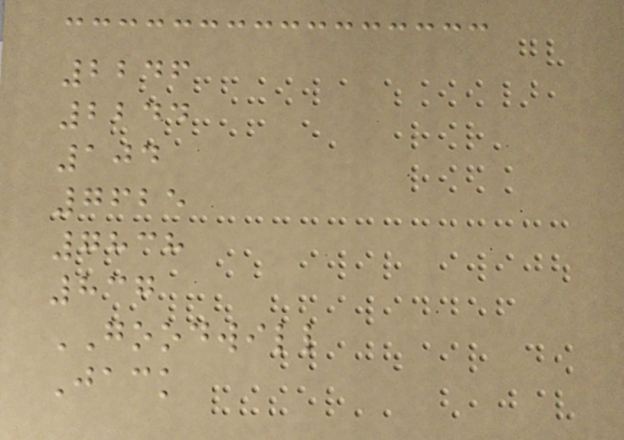2246
2244
104
7625
7838
837
GOODWILL
Jack
